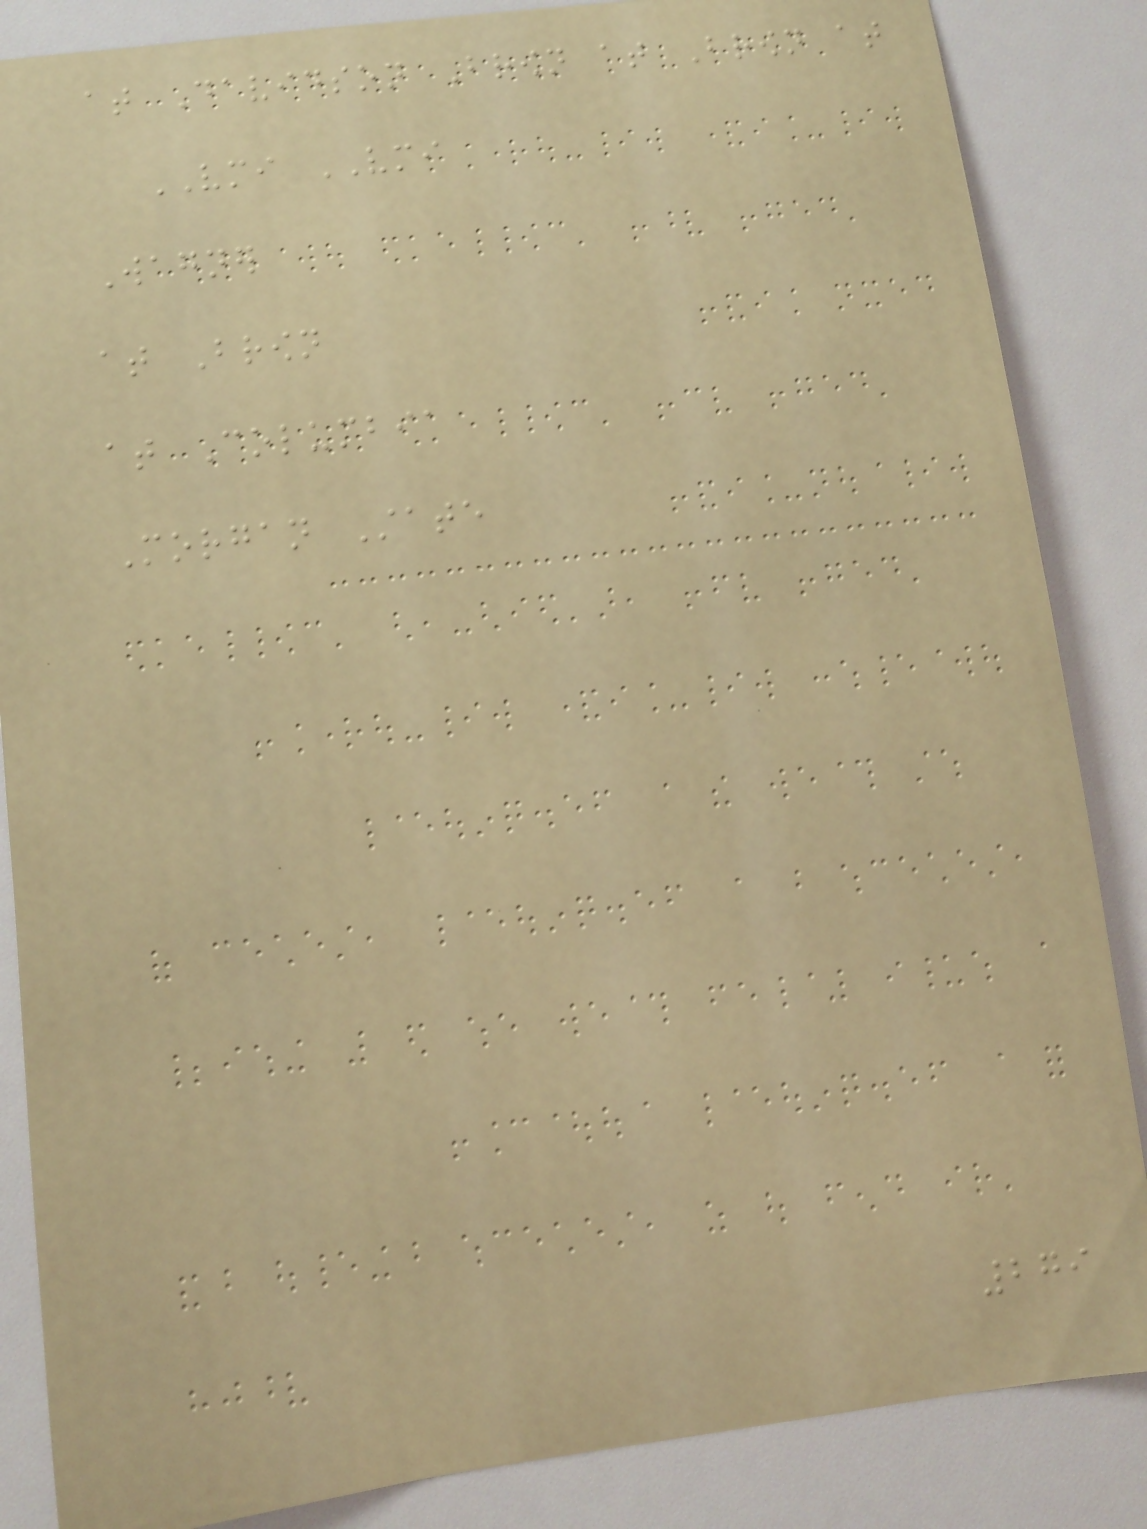at Davidson Brown at Brown at
VMI VMI
Wagner
at Brown
at Columbia
Morgan State
279
